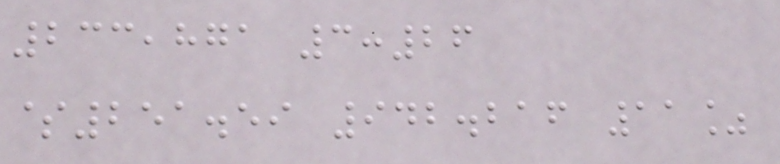233,871 3:26
$251.59 942.216 11%
